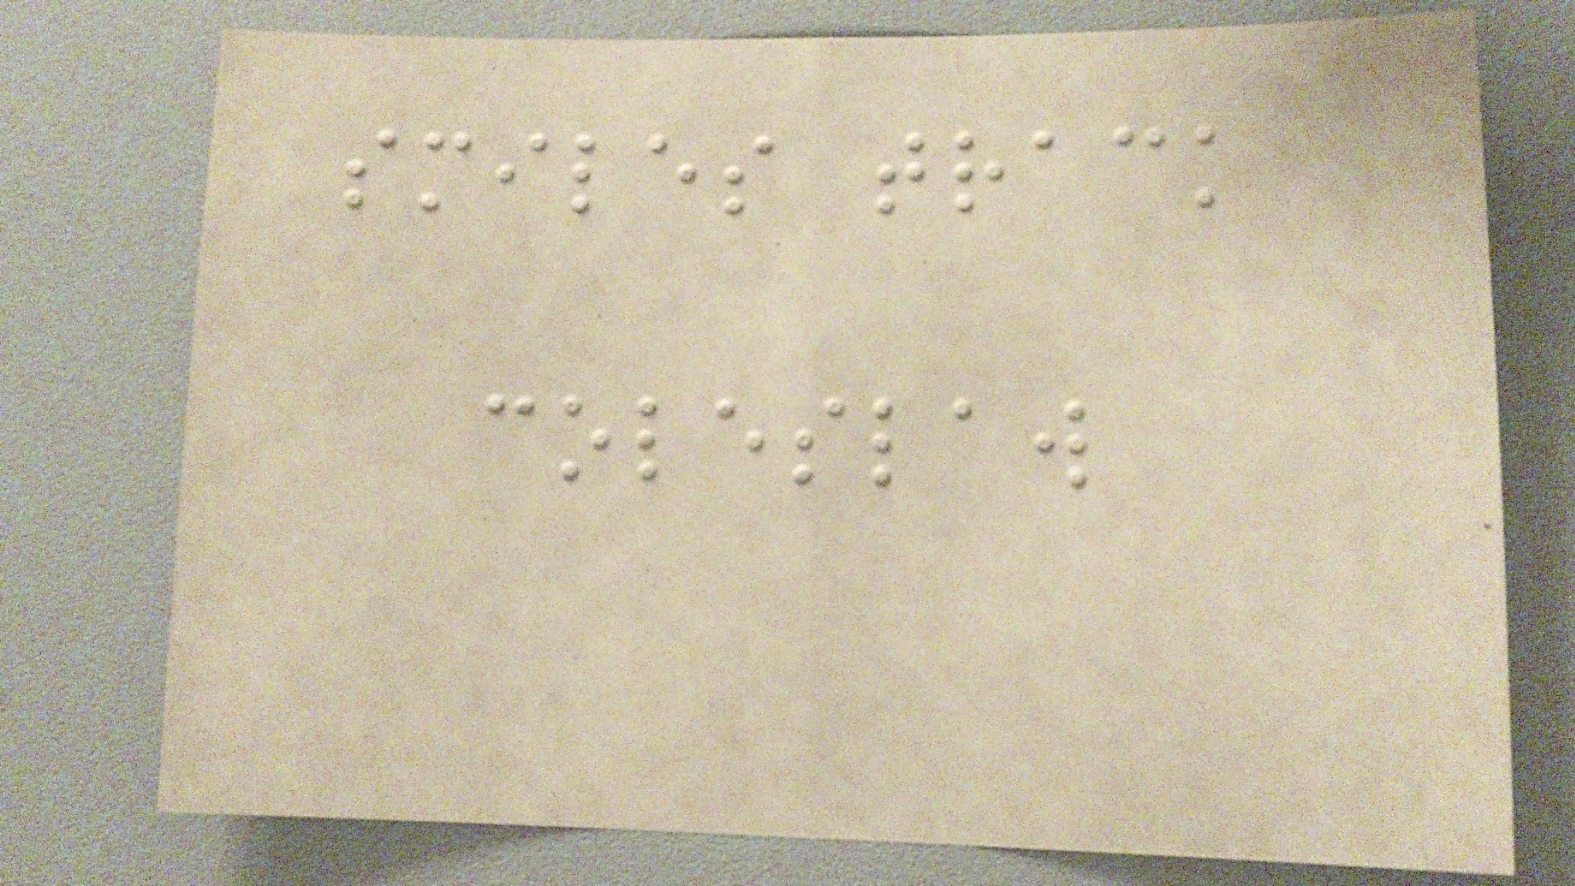smiles track
coleslaw
